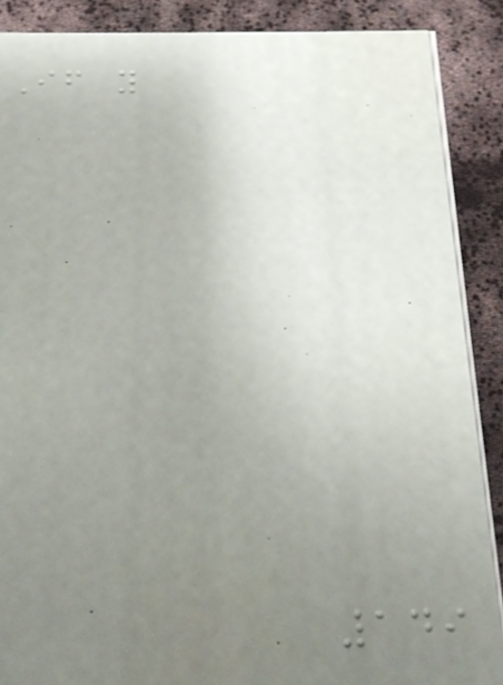If you
149
